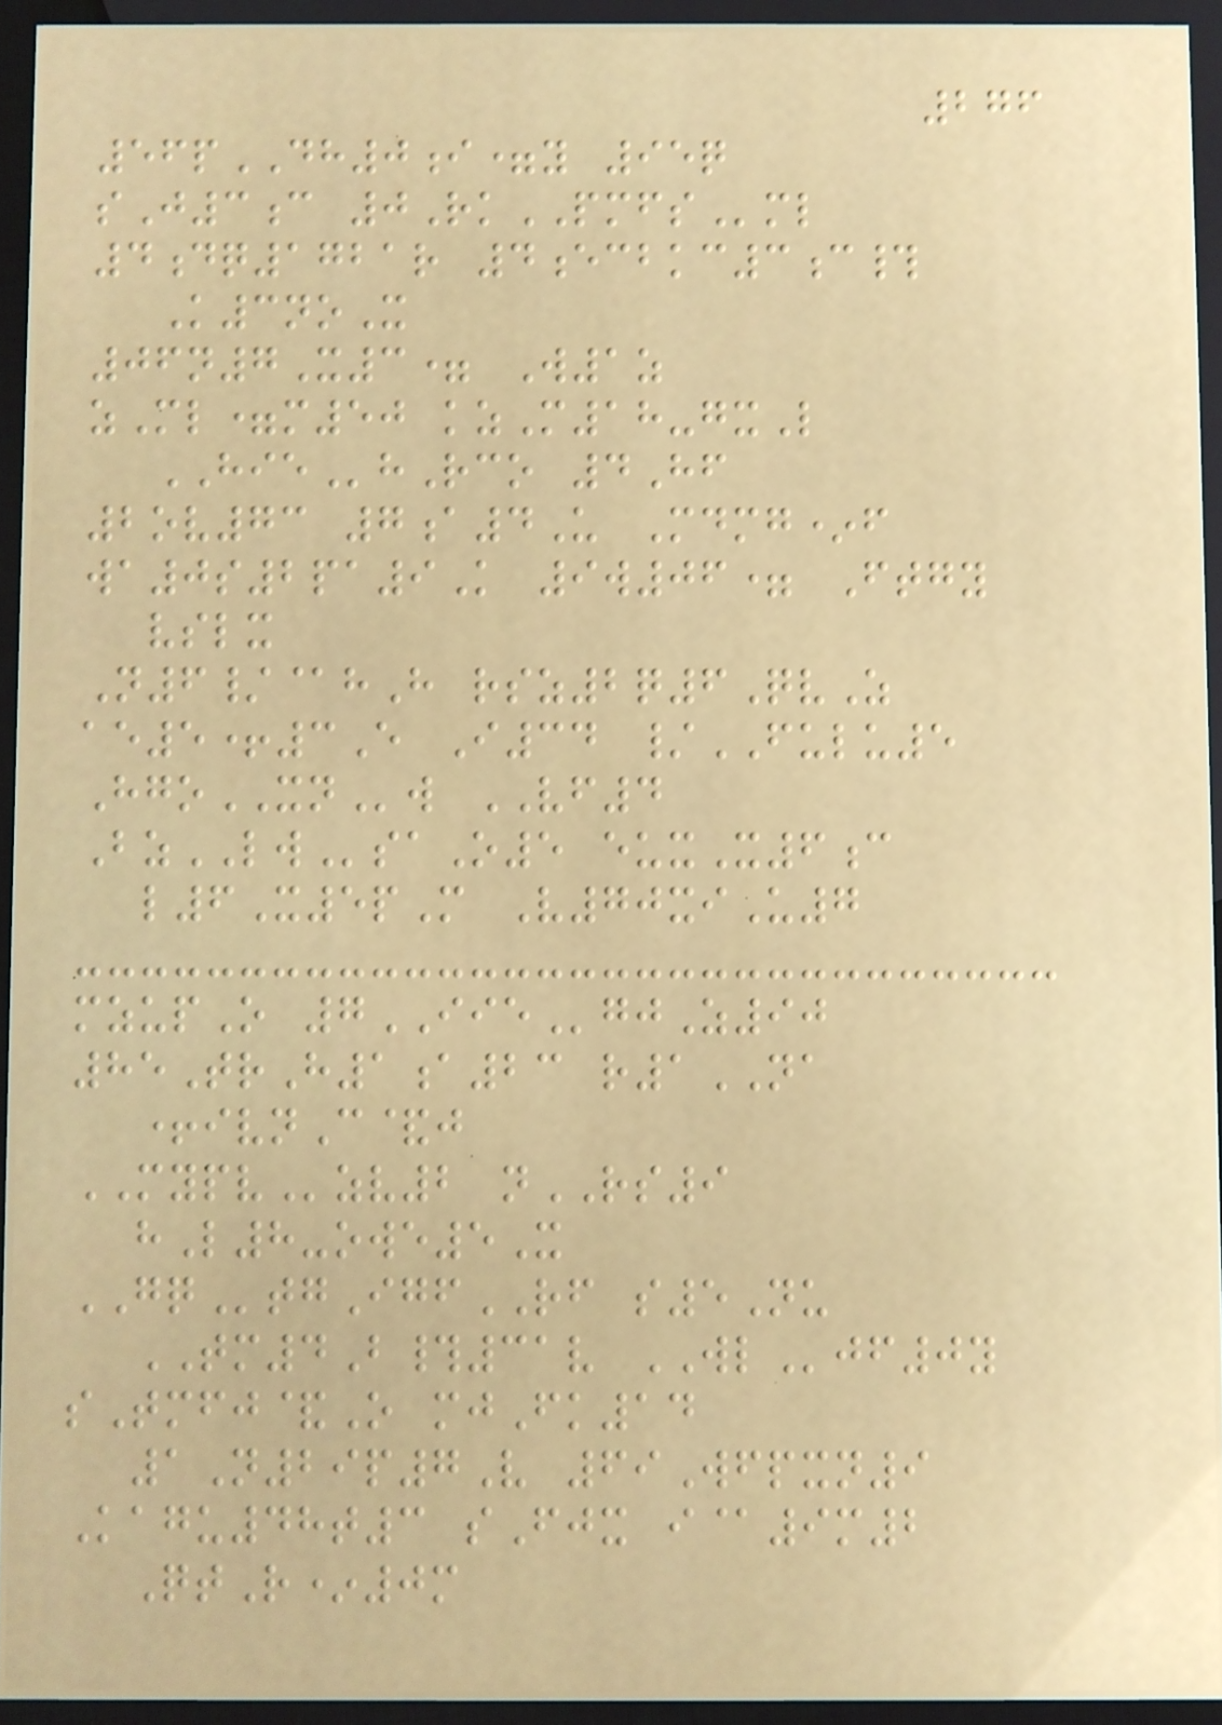276
56pDH0i=y 95q
sJ3c 0RkPMFSml
4dq1721r 4ecbkc3c#
K3noX
06n7X3= W1z
zMl=m50 kzM18-gxL
HIEhRco 4Hf
2ov73 7a4U Mdmg*f
wa0s2pa9K 9w06= Ftgy
vslx
N6/@hH rsz2q6QvZ
ae5+3E I34 /FULU5
HgoXNw VF4
BzLWsaO5 euxX6c
l6X5pM V70xiU7
mzupO 7IIEgjZ90
85TrH1a23 r1NA
+ivnC&j
MYPVzv2 nRS9
hL8-owe5X
GQtgIgfRF s5Nu
TM4B#31v WLjf0y
sTmfj&O mjFk14
1N29p7V 69Wfpxn9
Kagu48t3 sFjx i@9m2
QtR*0m
